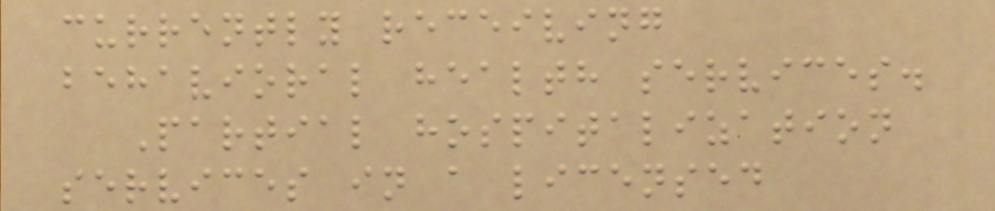currently receiving
behavioral health services.
Partial hospitalization
services in a licensed
